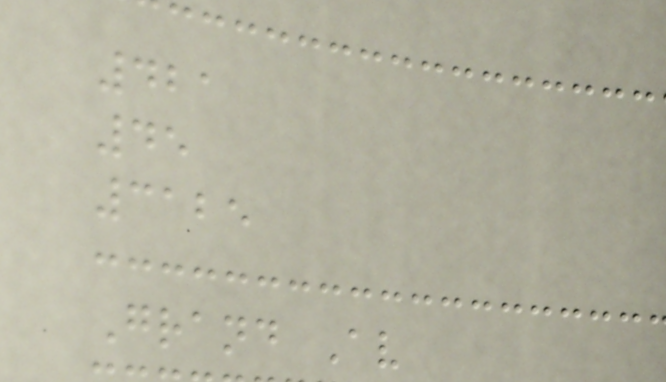421
45
3125
Grand Av
